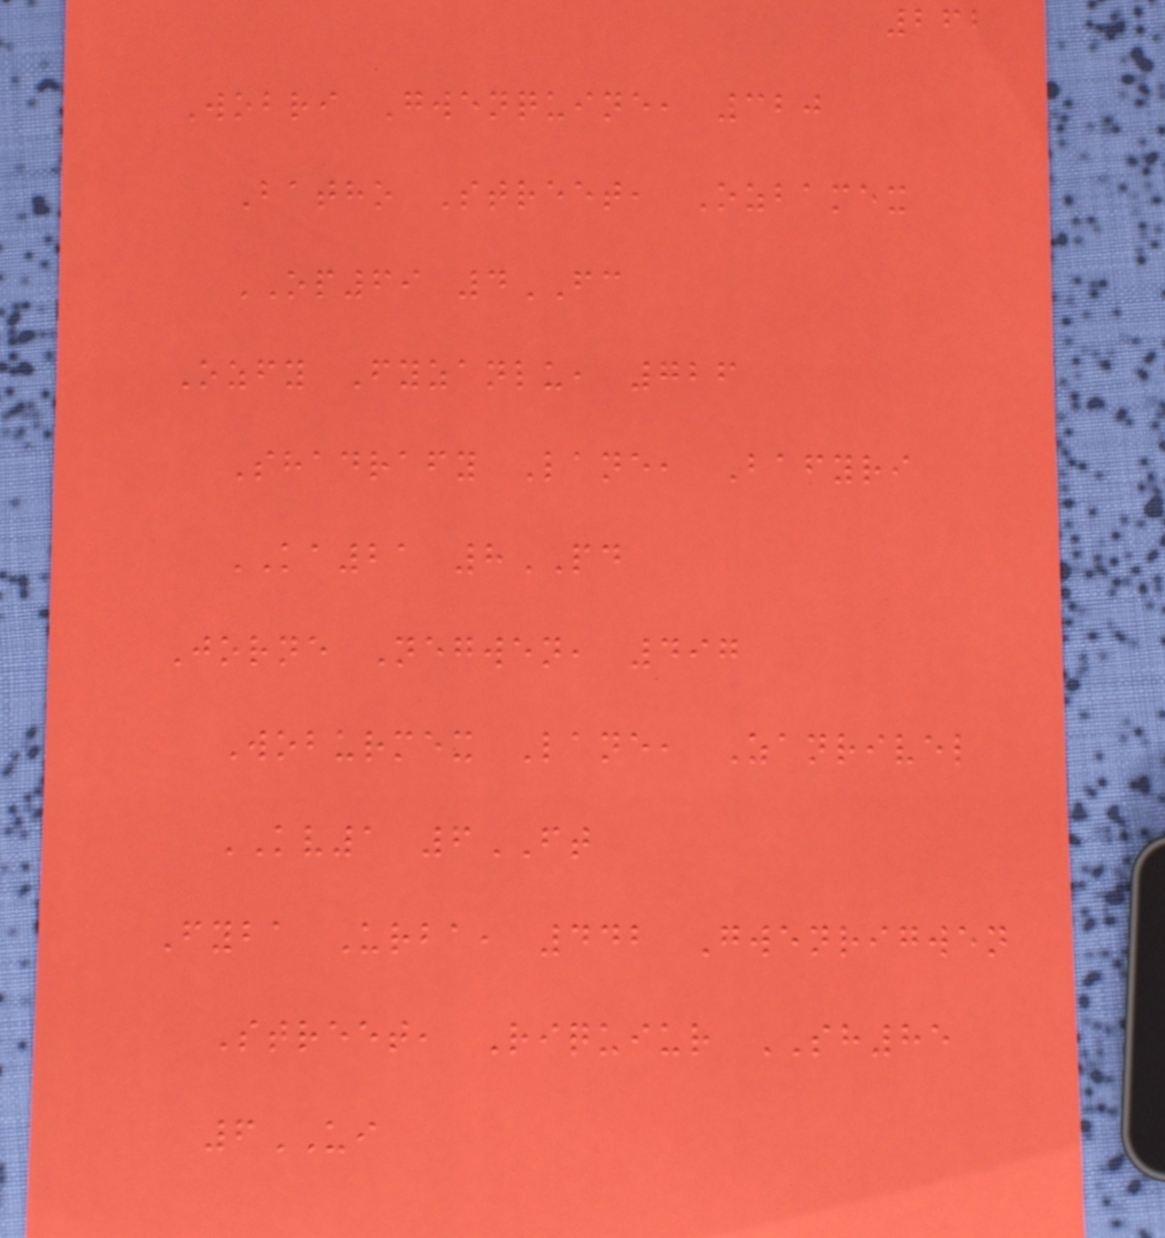262
Wobri Gwenquine, 320
Batho Street, Ozbamex
OP69 4FC
Ozfy Fyzanlu, 726
Shadrafy Lane, Bafyri
KA21 8PD
Jorne Negwen, 497
Woburmex Lane, Zanrivel
KV1 6FT
Fyba Urba, 442 Gwenrigwen
Street, Riquiur SH85
6UI
